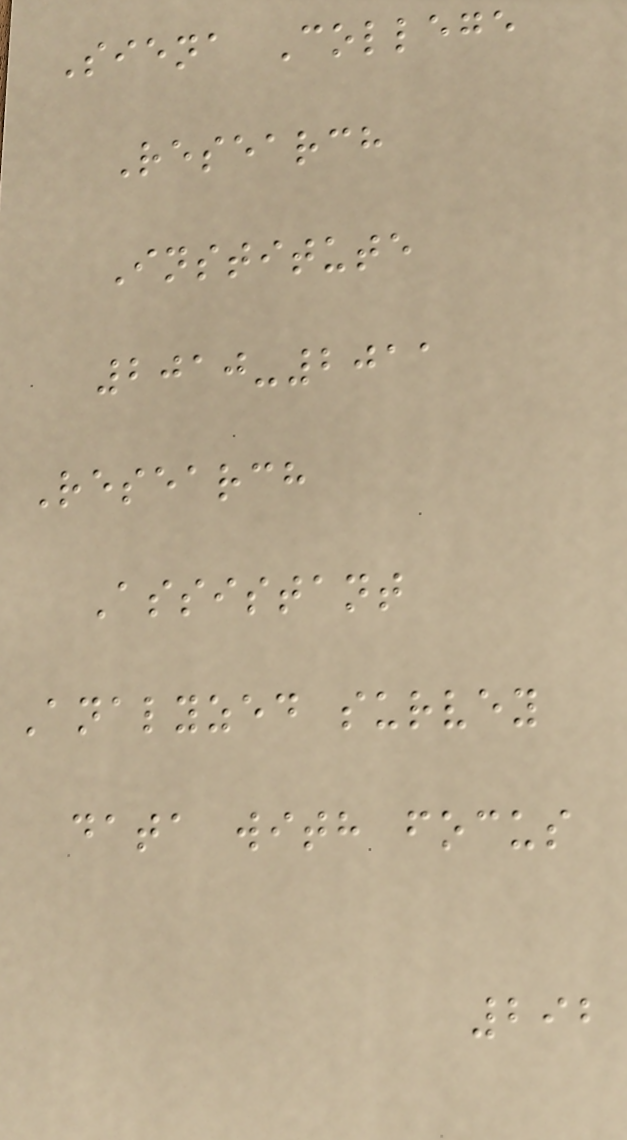Siena College
Research
Institute
2010-2011
Research
Assistant
Analyzed survey
data with focus
292
